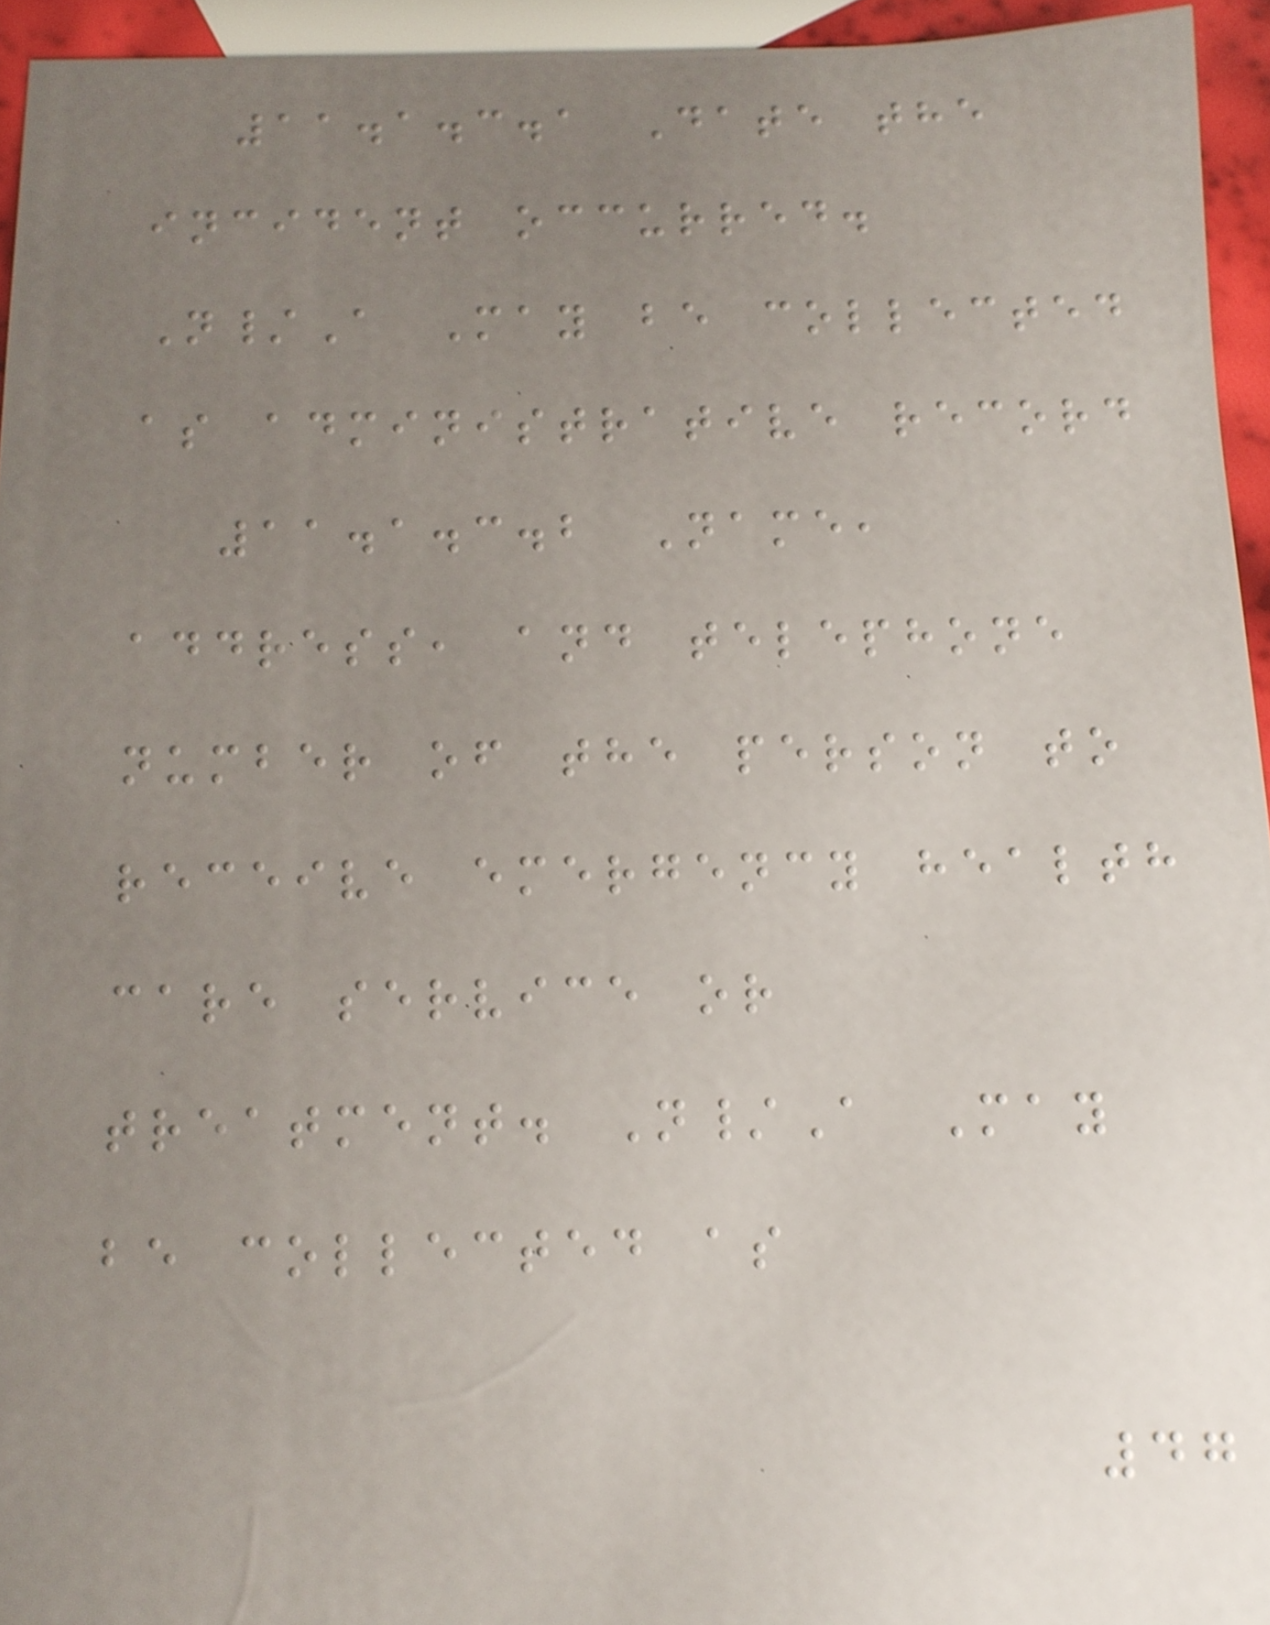11.1.3.1 Date the
incident occurred.
N/A May be collected
as administrative record
11.1.3.2 Name,
address, and telephone
number of the person to
receive emergency health
care service or
treatment. N/A May
be collected as
47
